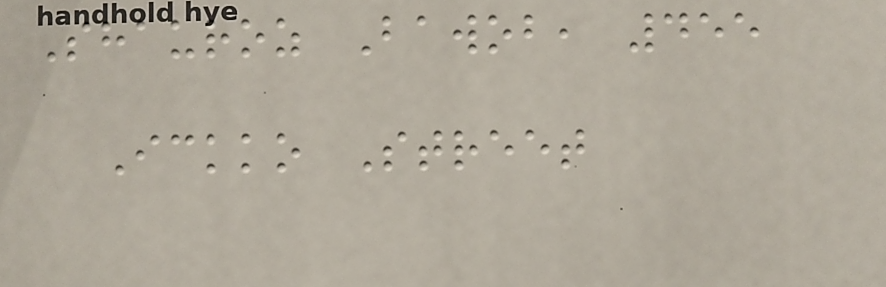Shauroz Bawob, 455
Ickko Street
